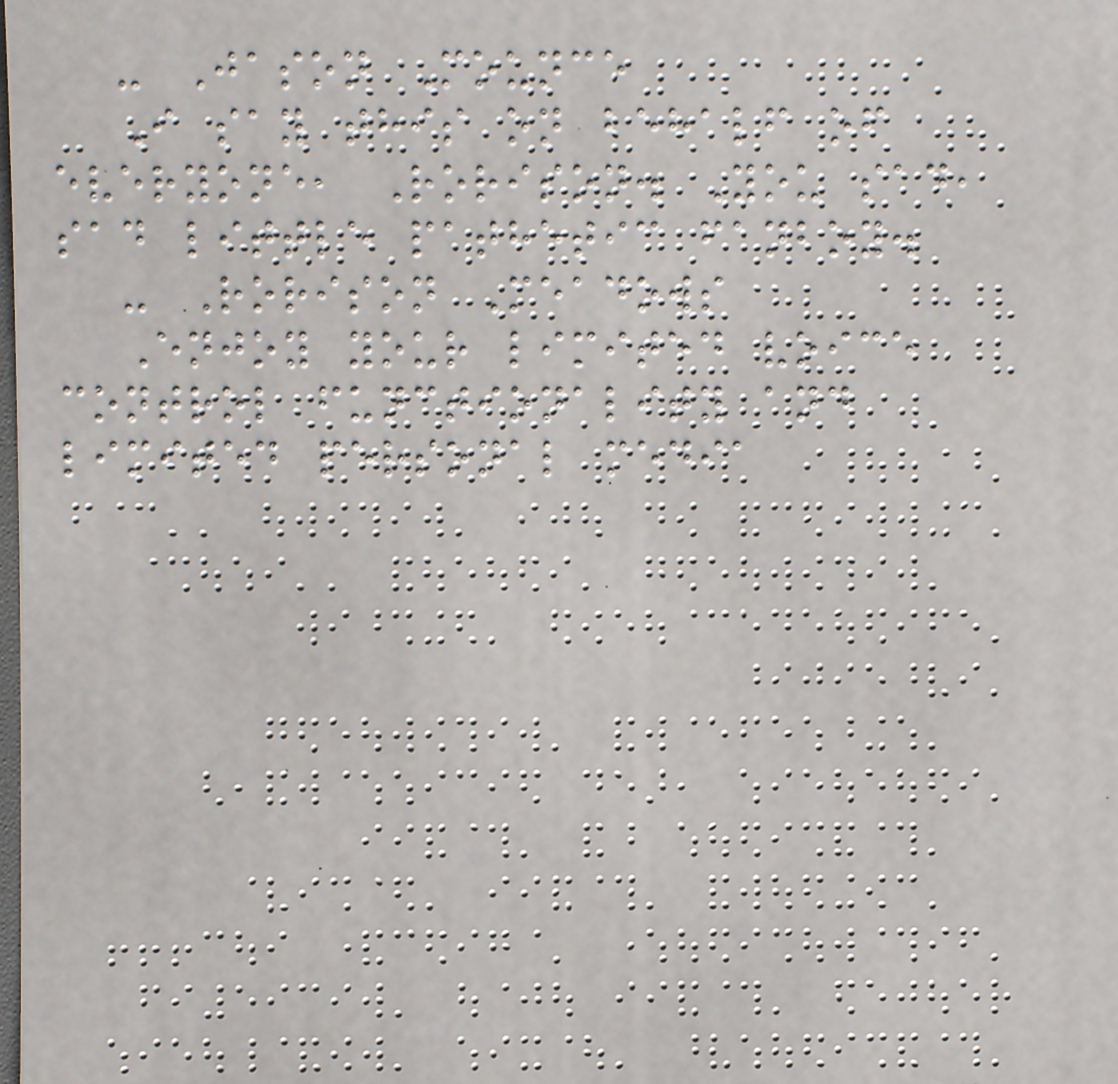- Jason Mounce
I say this on behalf of
everyone, Rorison. You sad,
sad little pathetic fanboy.
- Rorison Meadows
Enjoy your limited voice
control functionality and
limited personal media
